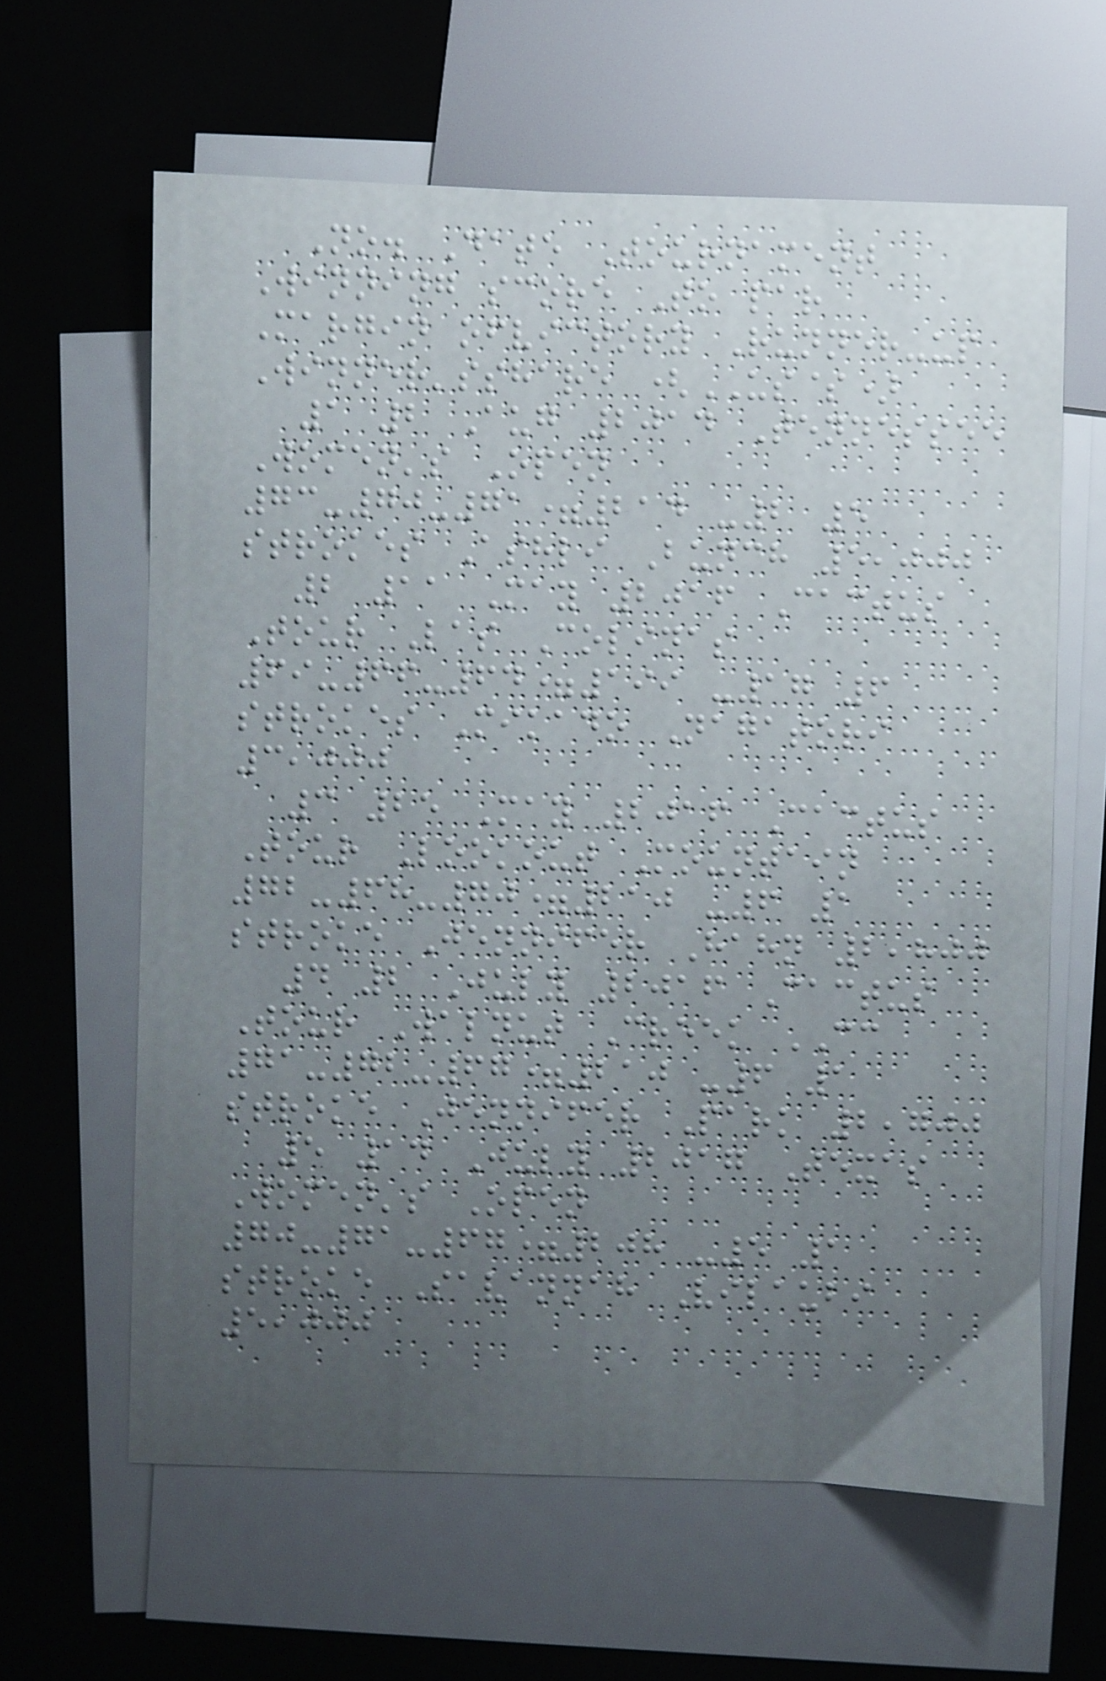No. Date Tournament
Winning score To par
Margin ofvictory Runner-up
Winner'sshare (US$)
1 2 Aug 2014 Tennessee
Women's Open
73-70-71=214 -2 5
strokes Ashli Bunch 5,000
2 11 May 2016 Cactus
Tour Las Colinas
69-66-64=199 -17 6
strokes Mikado Nagatori
3,000
3 25 May 2016 Cactus
Tour Lookout Mountain
72-68-70=210 -6 1
stroke Jennifer Hahn 2,800
4 2 July 2016 Cactus
Tour Walnut Creek CC
71-72-67=210 -6 1
stroke Jennifer Park 2,700
5 14 July 2017 Texas
Women's Open
70-71-67=208 -5 1
stroke Savannah Vilaubi
5,000
